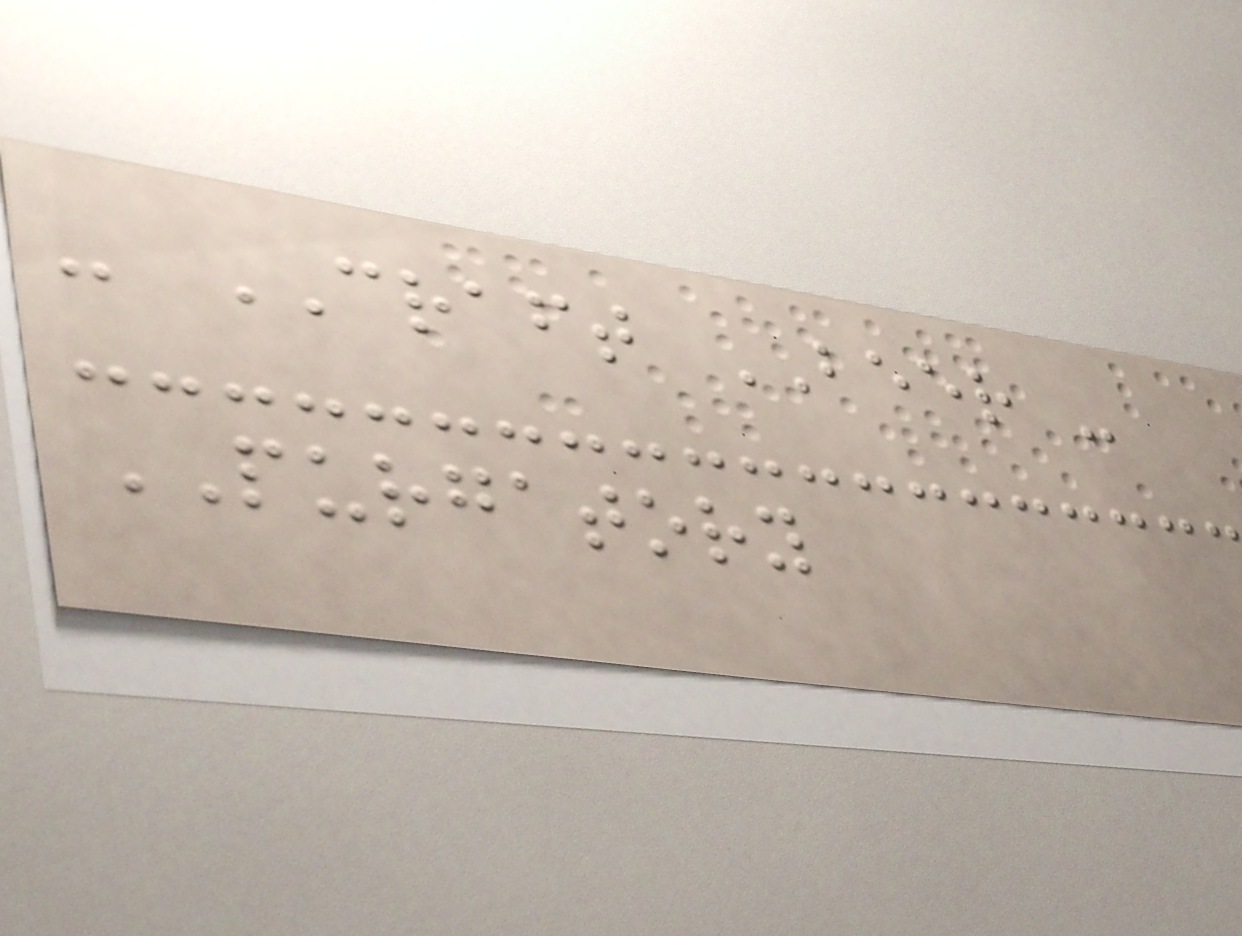- CRAFT BEER -
PURGATORY
